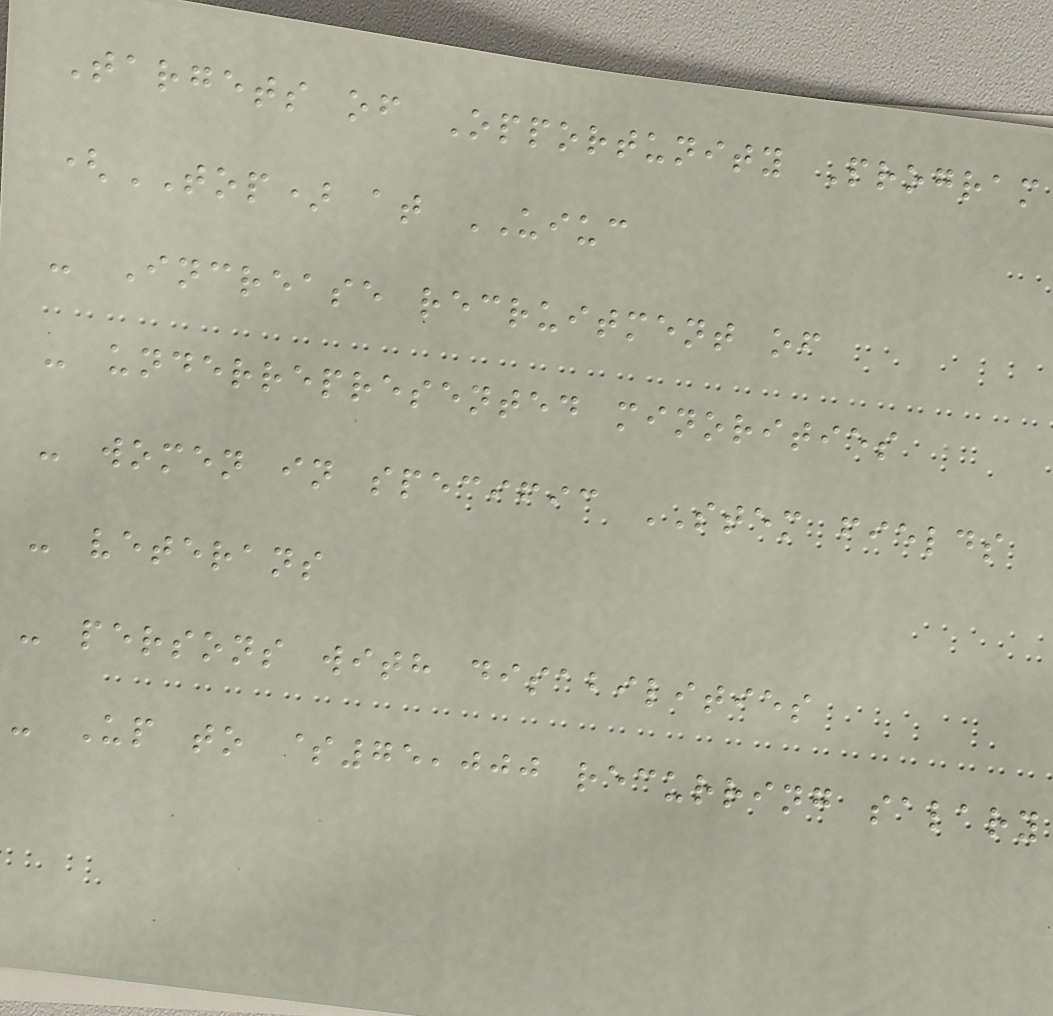Targets of Opportunity Program
(TOP) at UIUC
- Increase recruitment of
- underrepresented minorities
- women in specific STEM fields
- veterans
- persons with disabilities
- Up to $75,000 recurring salary
